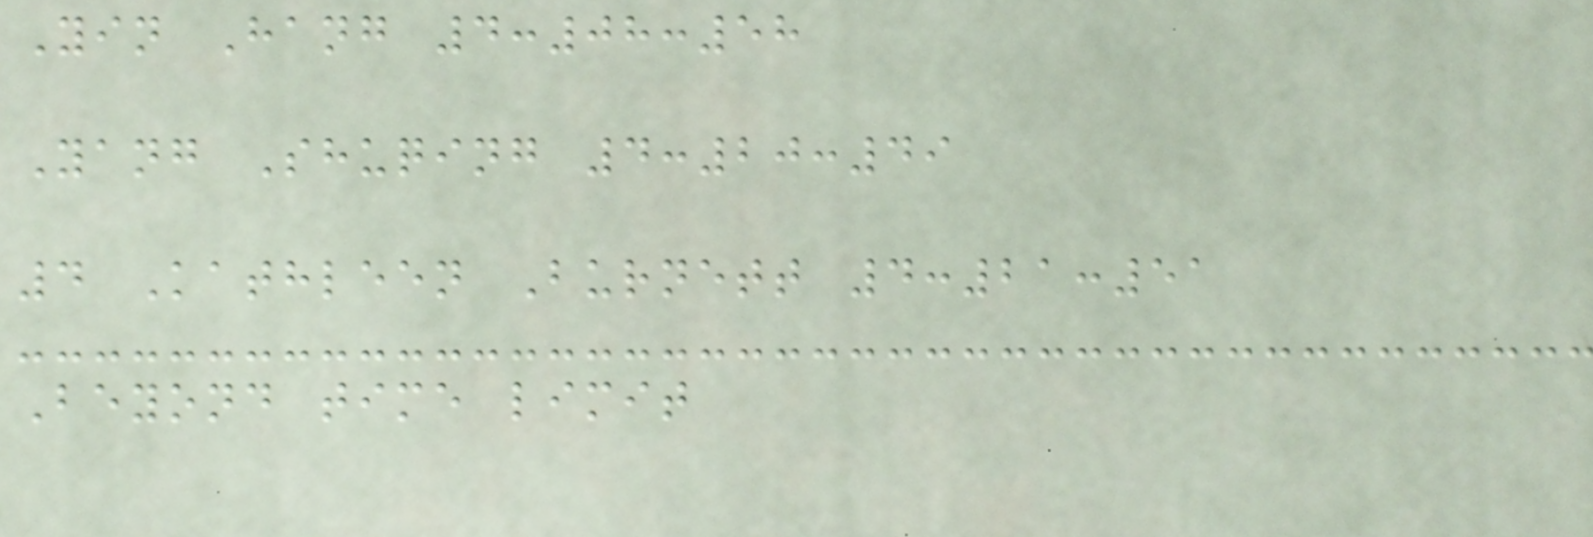Yin Hang 4:08:58
Yang Shuqing 4:20:49
4 Kathleen Burnett 4:21:51
Beyond time limit
